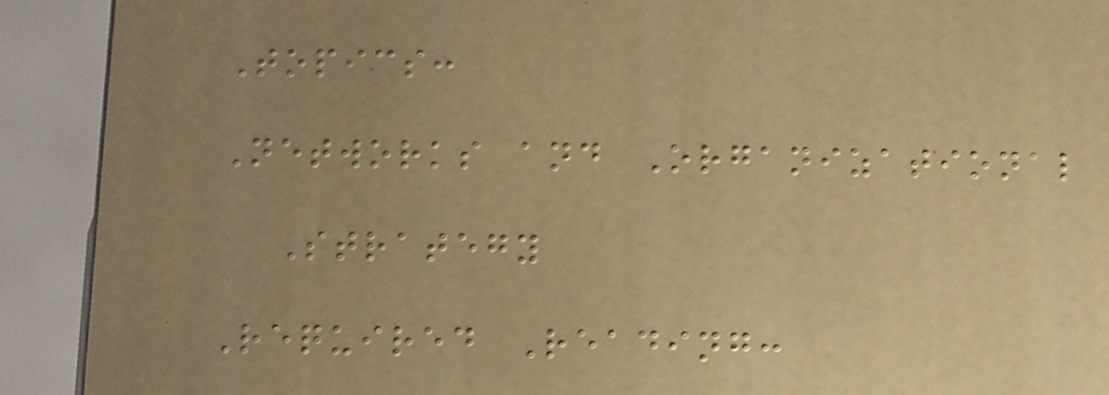Topics:
Networks and Organizational
Strategy
Required Reading:
